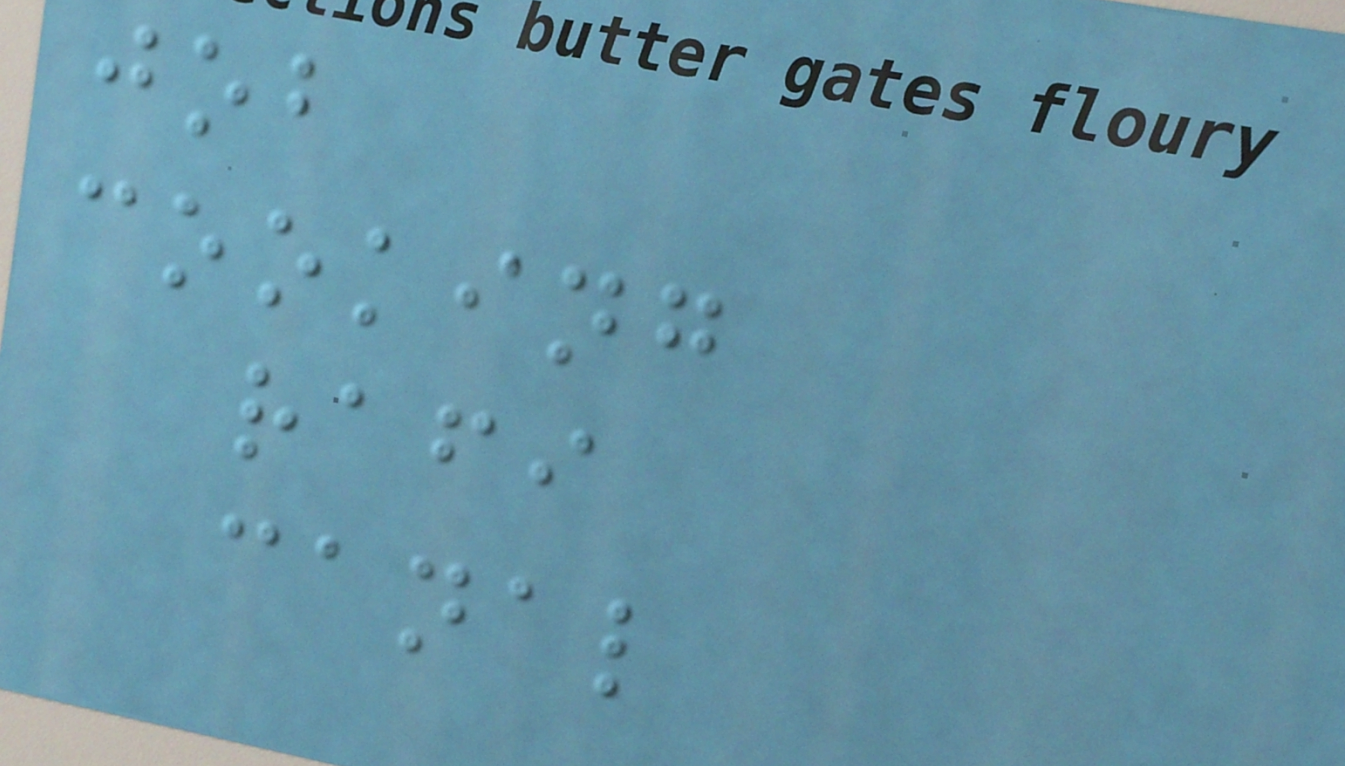job
cooking
rafi
canal
